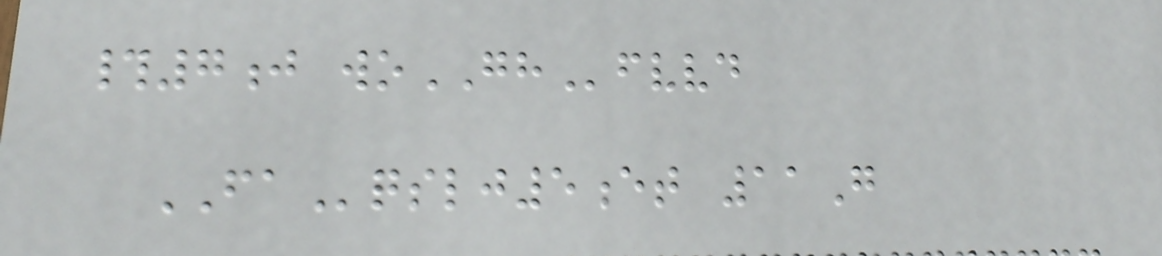#7j woGHfvvd
FAqslj5et 11G
